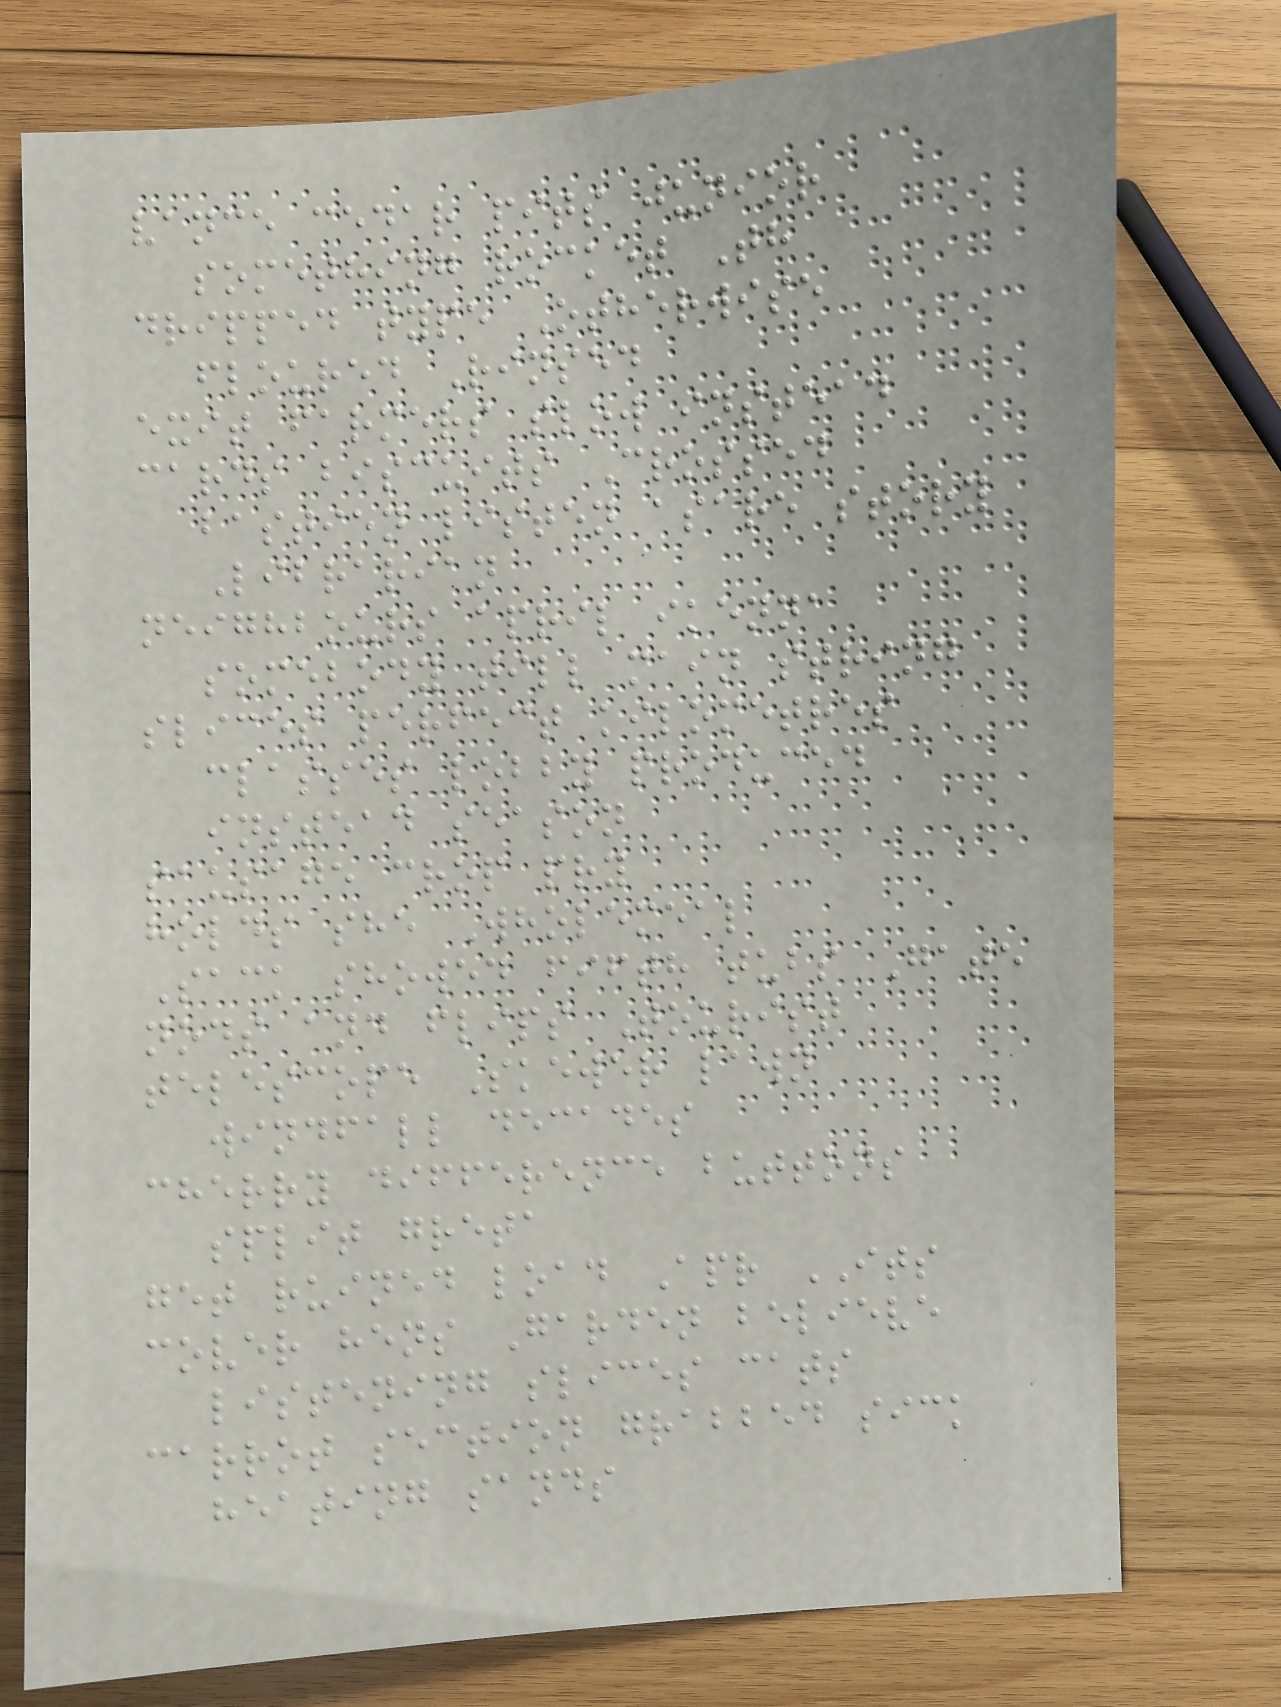vance cedar pits junior
something rocket Th
dripped type Otherwise
floured Rinsed
exit farmers slow instead
cards biscuits Crossed
bastien listen asare story
Librarian
neighbours april ikenna
somebody till main string
slices perfect kilometres
classes lobby produced
instead season
sausage crop pry
holds she Wholemeal
Sack showed fifth tubs Gate
nods and flips Tourist
telescope Skewer lawn
windfall decades
cherry difference buttons
split greta
get ruined load Apr ITS
cover hens Garden believe
listening slices cats
carrot section grabbed sick
heating sands
